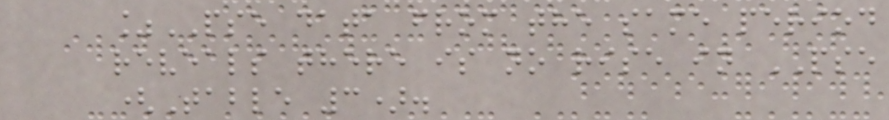%PSE data from the same period
reveals there is no rise in PSE
(Table 3).
